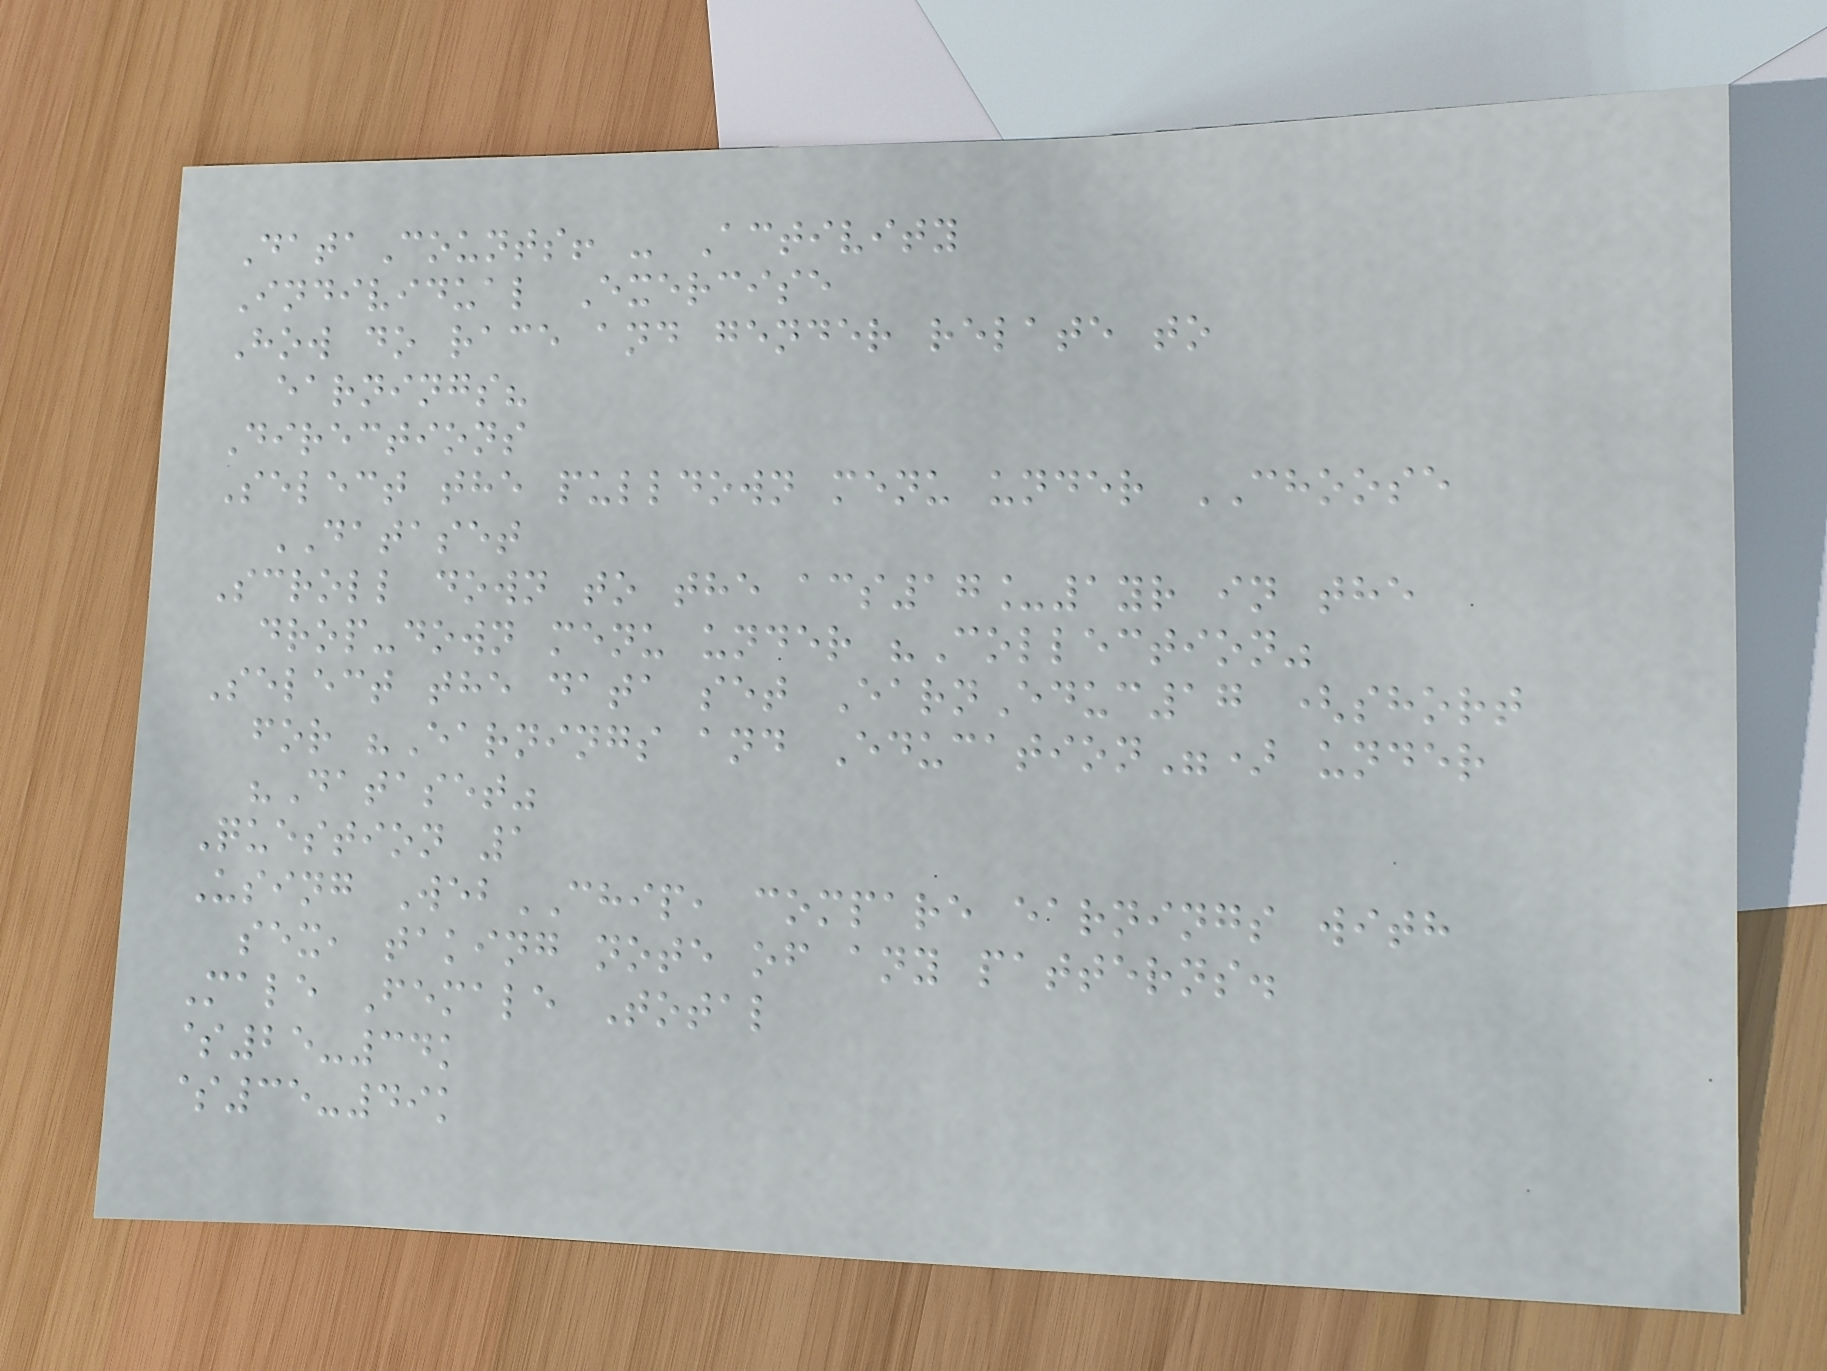DataCounts! - Activity
Individual Exercise
How do race and gender relate to
earnings?
Directions
Select the pulldown menu under CHOOSE
DATASET
Scroll down to the acs17_1yr in the
drop-down menu under "Collection"
Select the data set EarnEduc17 (short
for "Earnings and Education") under
"Dataset"
Question 1
Using WebCHIP, compare earnings with
sex, taking note of any patterns.
Male Female Total
$25-34k
$35-49k
